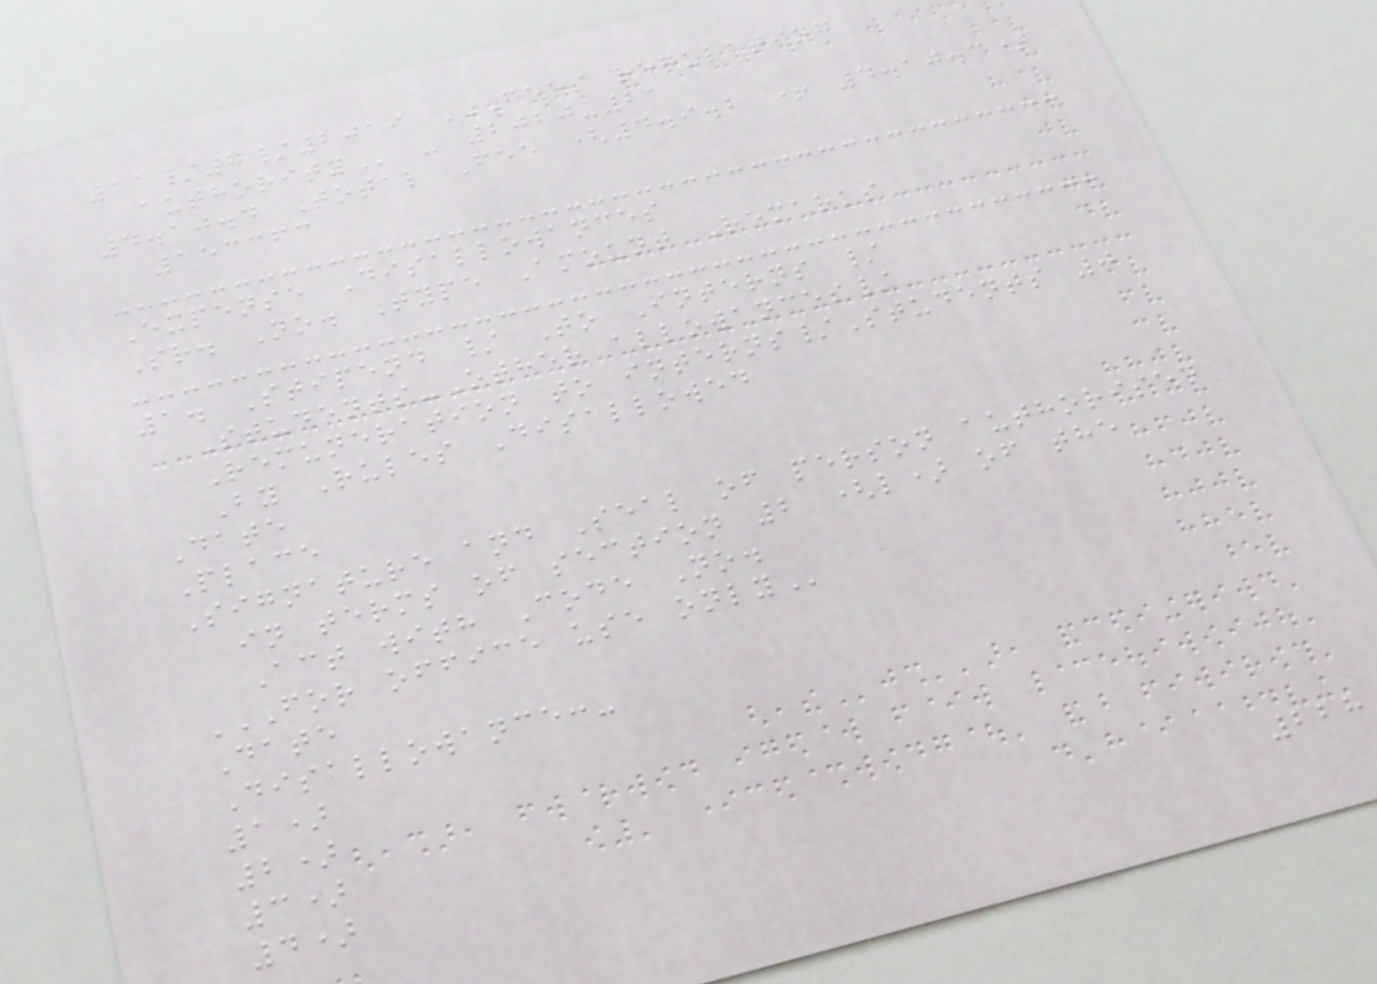11/7/2019 FEES REGULATING
AUTHORITY - 2020-21
4.10.4 Total Fee (4.9.2 + 4.10.3)
153363
Expense Disallowances
Sr. No. Type Amount Remarks
1. Stipend / To Interns /
Students-Other allowances/
Remuneration to interns/Students 0
By Rules Disallowed
Date
Place
Signature and Seal of person authorised
in terms of section 2 (l) of the
Act with Code No.
FOR OFFICE USE ONLY
Date
Disallowance:-
1)
2)
3)
4)
228
